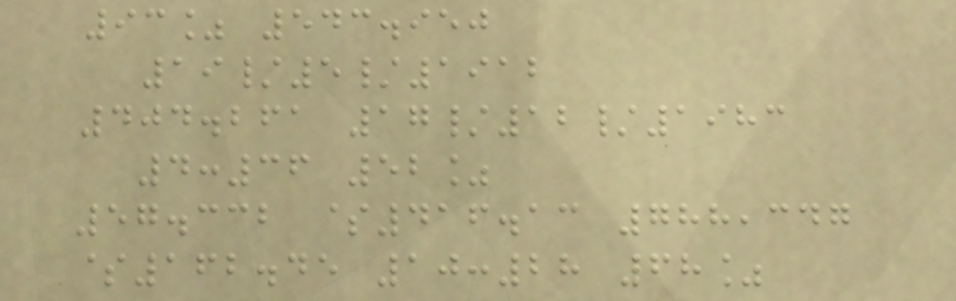93% 543.950
19/5/1912
404.261 17/12/1983
4:36 52%
57.332 $416.13 788,347
$162.45 10:28 68%
